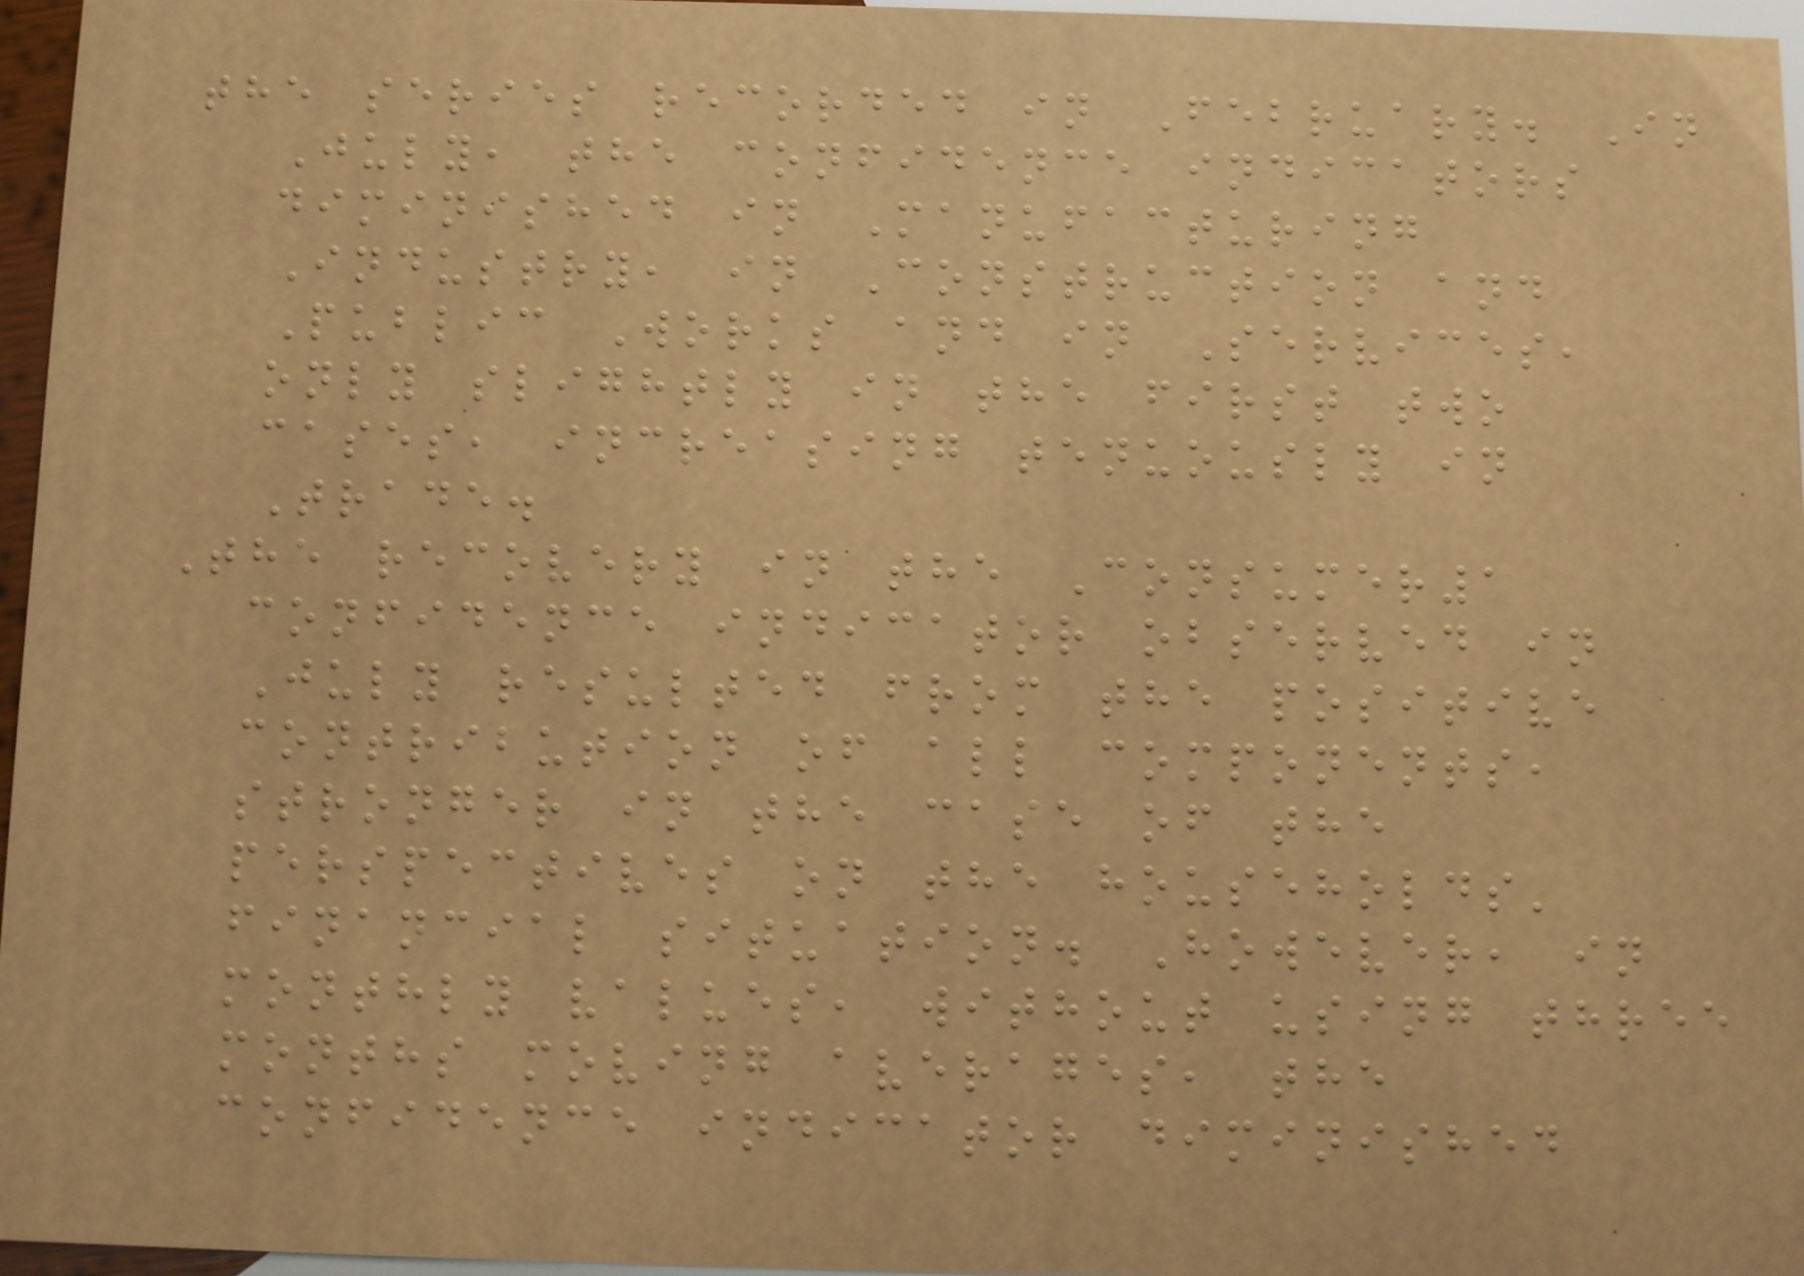the series recorded in February. In
July, the confidence indicators
diminished in Manufacturing
Industry, in Construction and
Public Works and in Services,
only slightly in the first two
cases, increasing tenuously in
Trade.
The recovery in the Consumer1
confidence indicator observed in
July resulted from the positive
contribution of all components,
stronger in the case of the
perspectives on the households'
financial situation. However, in
monthly values, without using three
months moving averages, the
confidence indicator diminished
